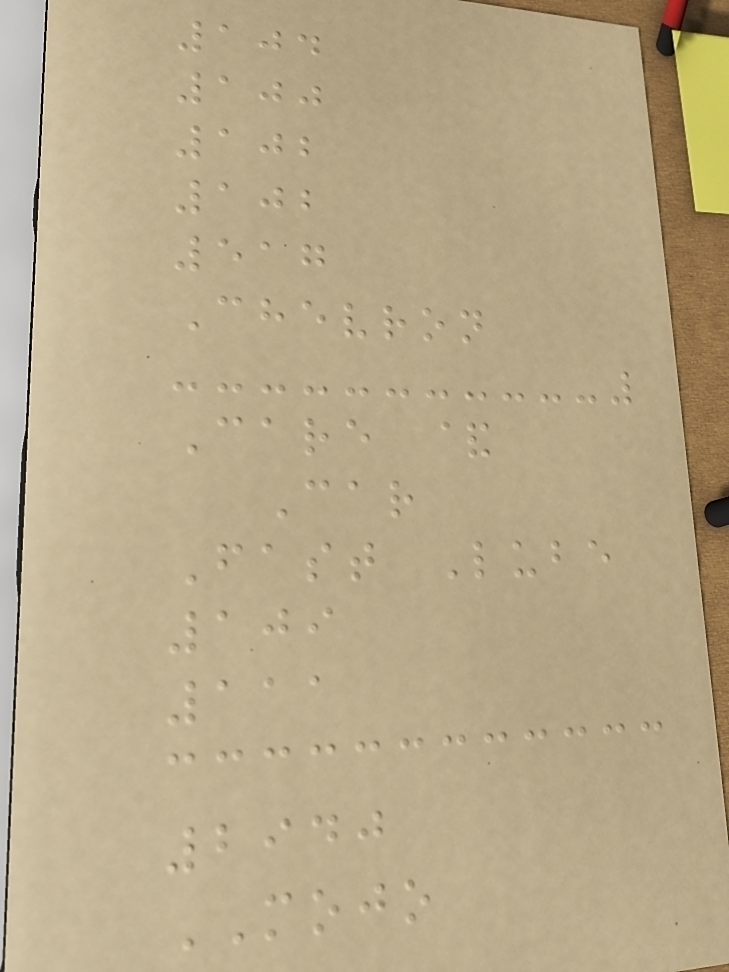104
100
102
102
517
Chevron
Care &
Car
Fast Lube
109
111
2940
MOJO
